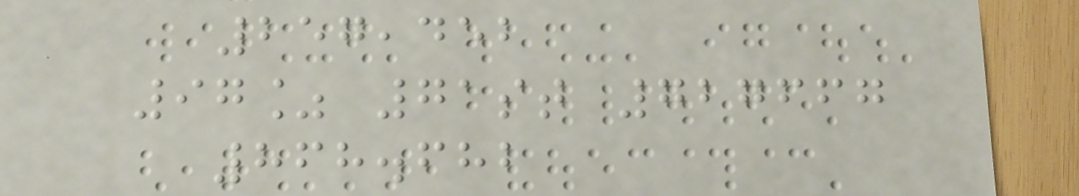257,452
97% 71st 727667
868.682
